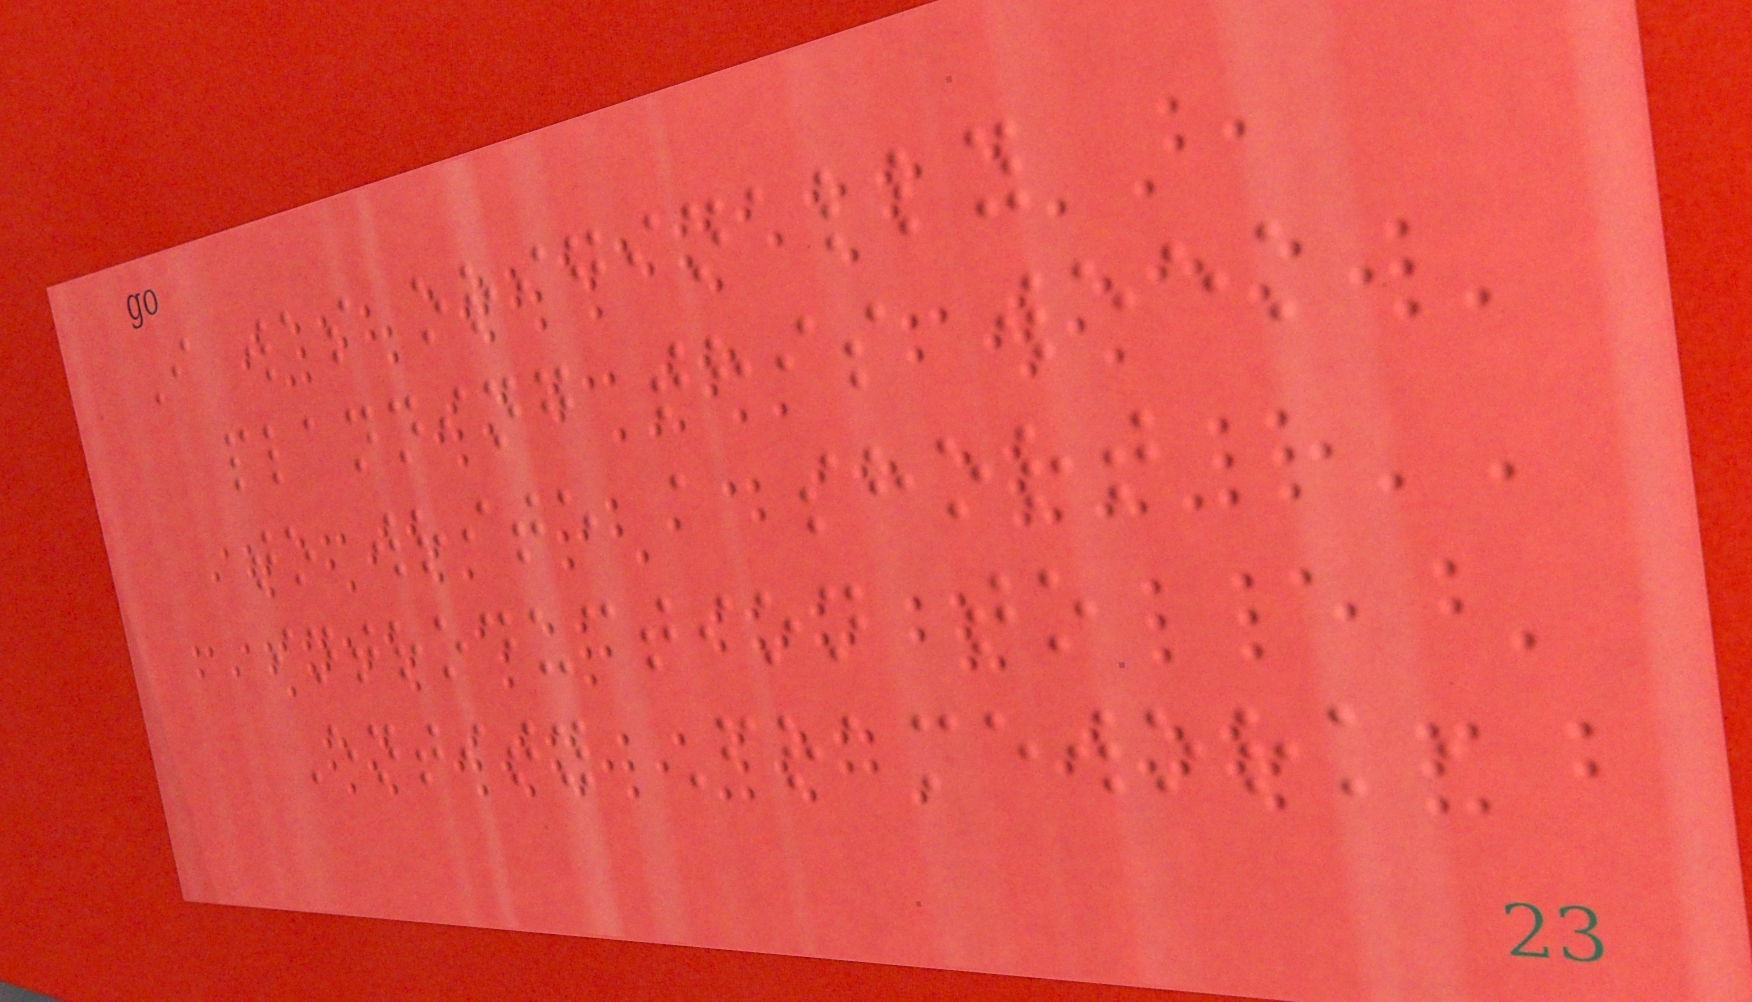I was originally
planning this week
to write a short
introduction to
Entity Framework,
